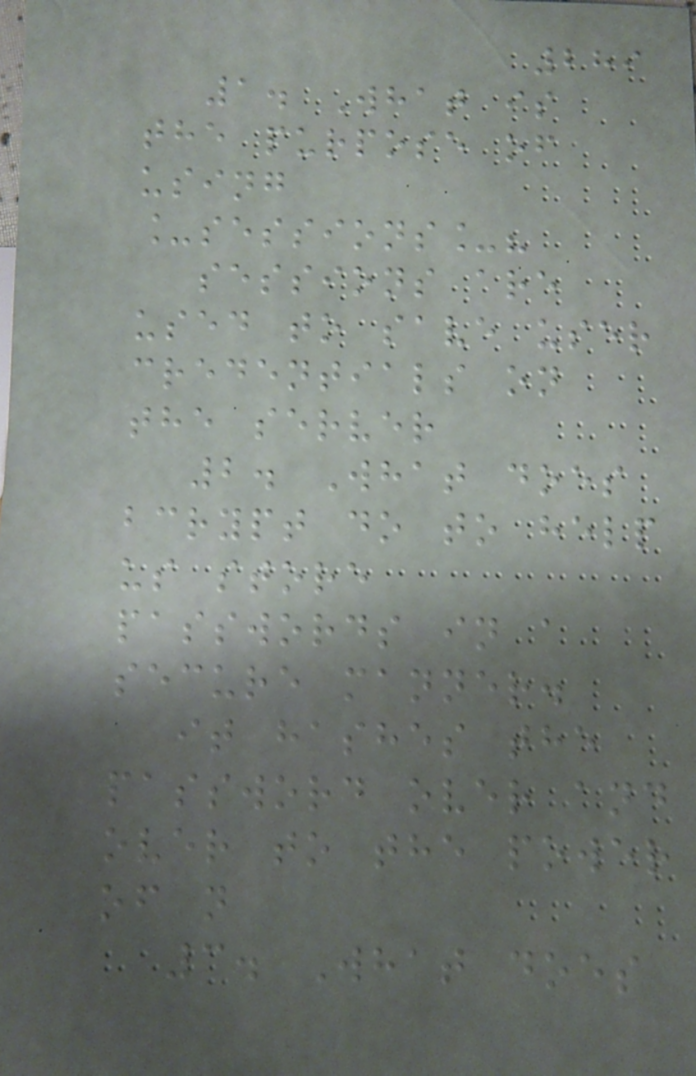289
1. What is
the purpose of
using
_sessions_?
sessions are
used to save user
credentials on
the server
2. What does
bcrypt do to help
us store
passwords in a
secure manner.
it hashes the
password over and
over to the power
of n
3. What does
